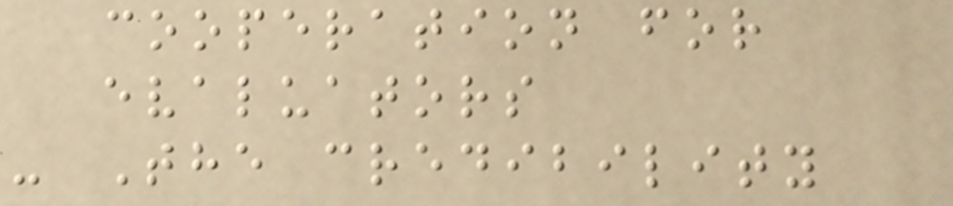cooperation for
evaluators
- The credibility
